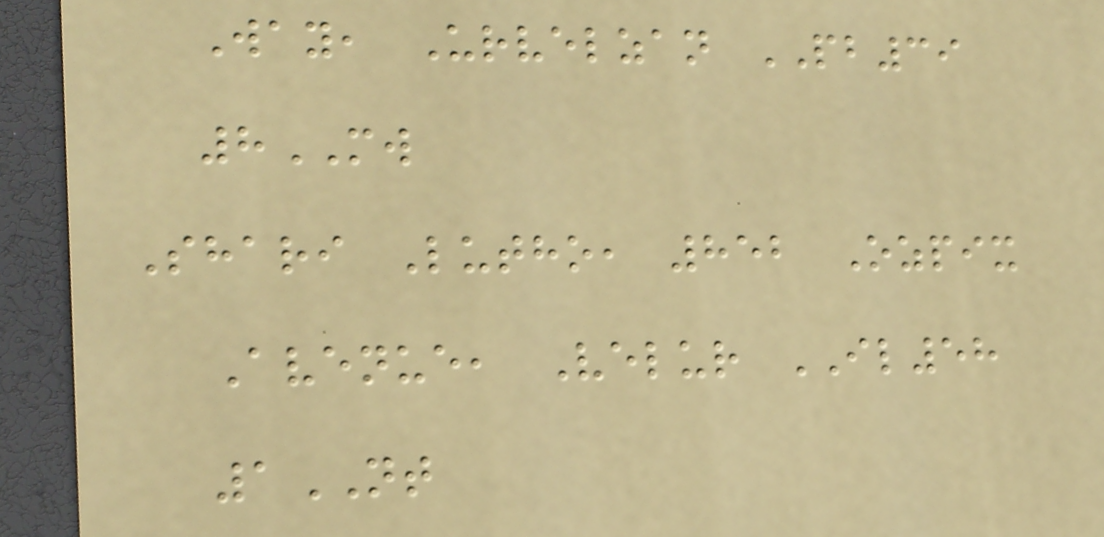Way, Urvelzan PB39
8MW
Shari Lutho, 852 Ozpix
Avenue, Velur IL58
1NT
